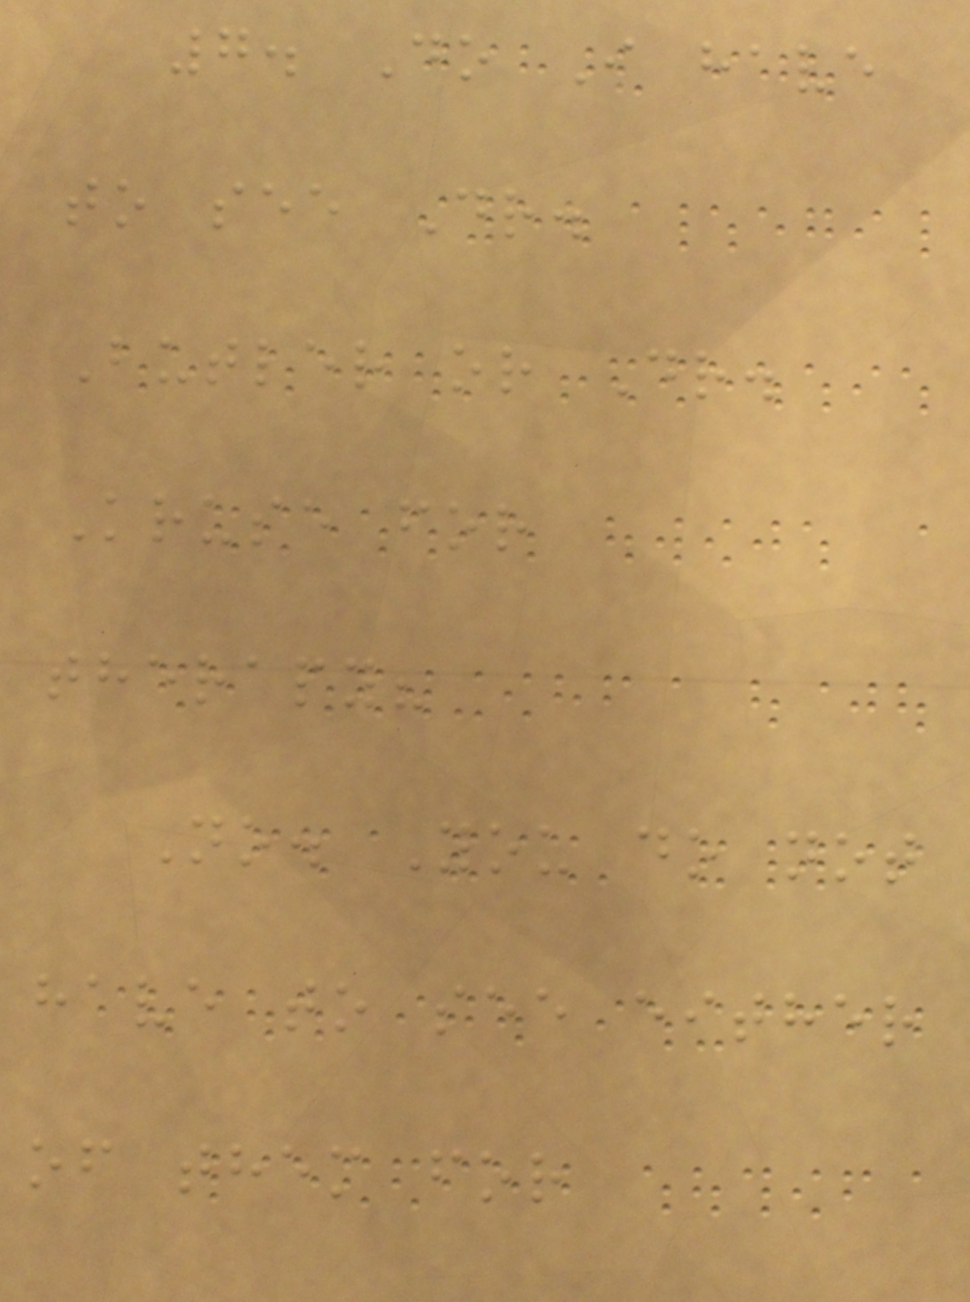7. Do I have
to see Dr.
Butler or Dr.
Kruse for
therapy?
No. You do not
have to see either
of them for
